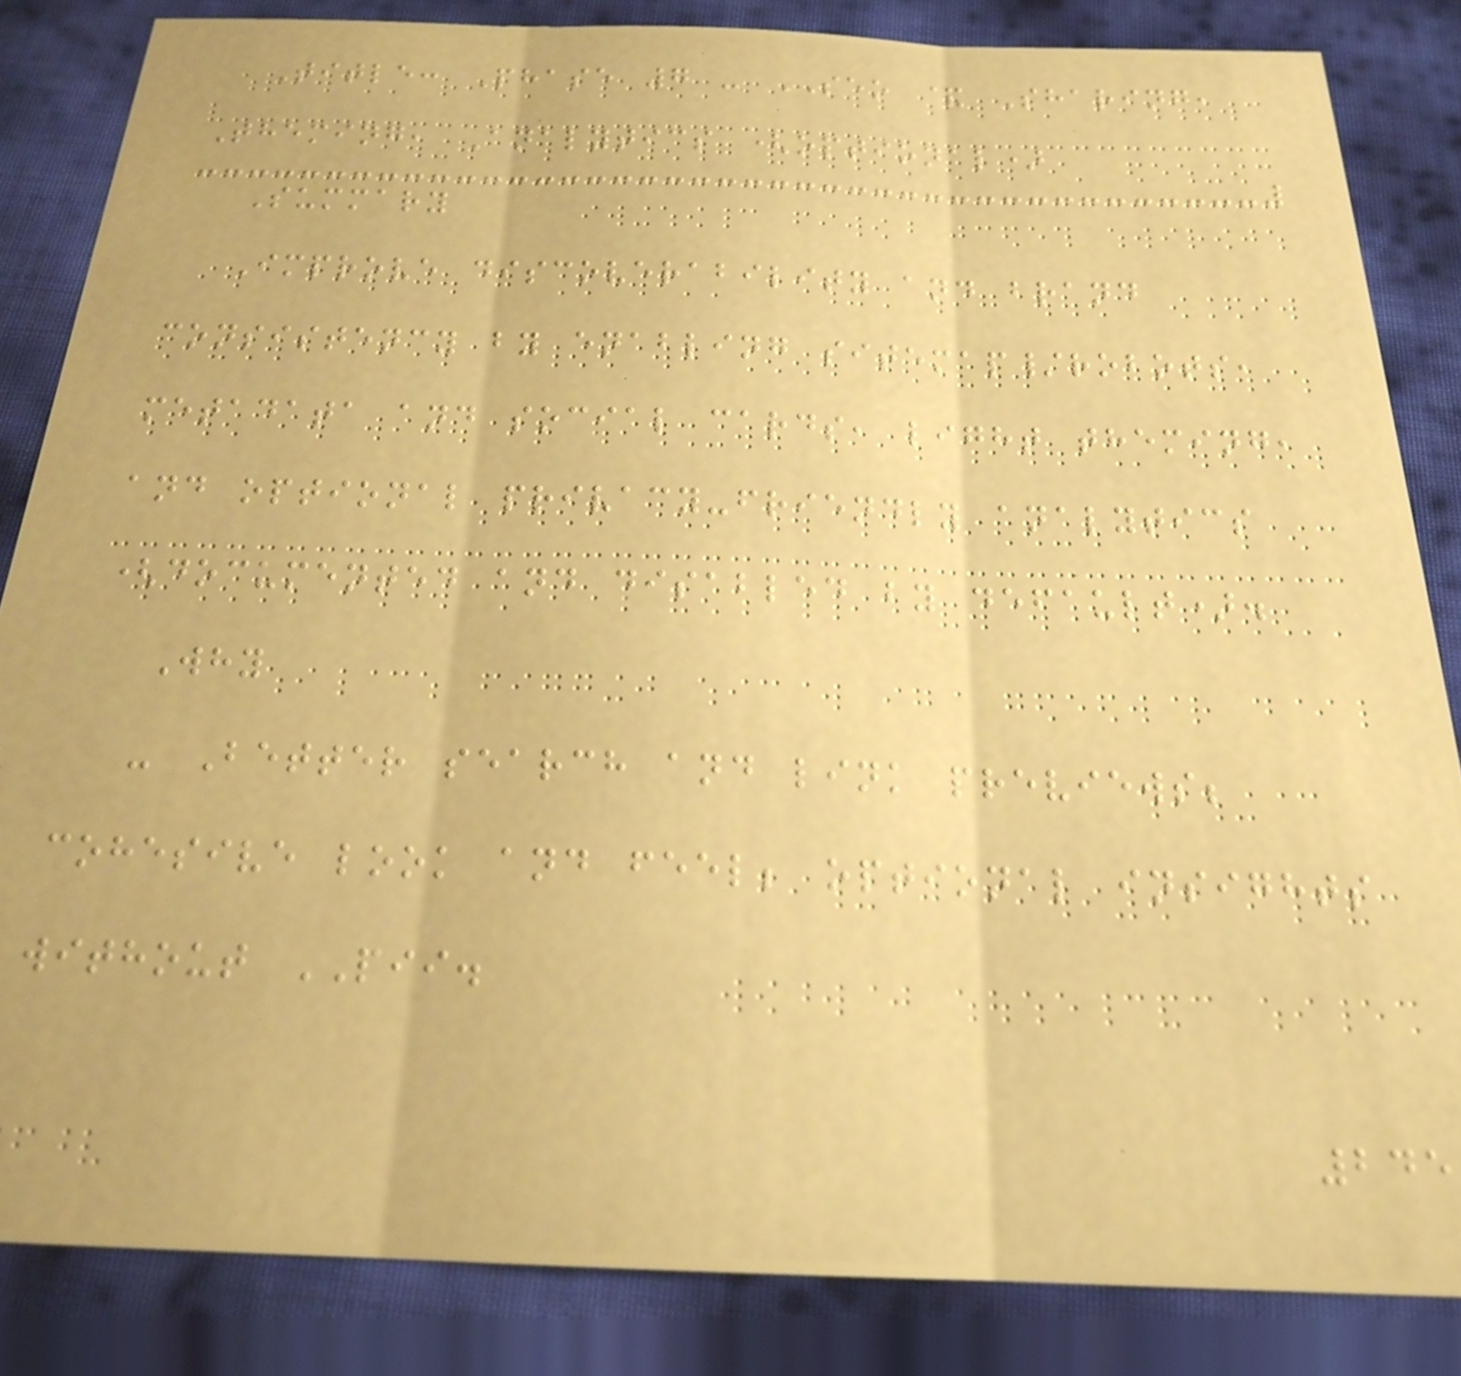Title: Phase 7 - SEO & Sharing,
Theming, Analytics (optional)
Summary
Improve discoverability and brand
consistency by enabling sitemap/robots,
metadata and social cards, light theming,
and optional privacy-friendly analytics
(documented and disabled by default).
Why
- Better search and link previews;
cohesive look and feel; optional insights
without PII.
245
